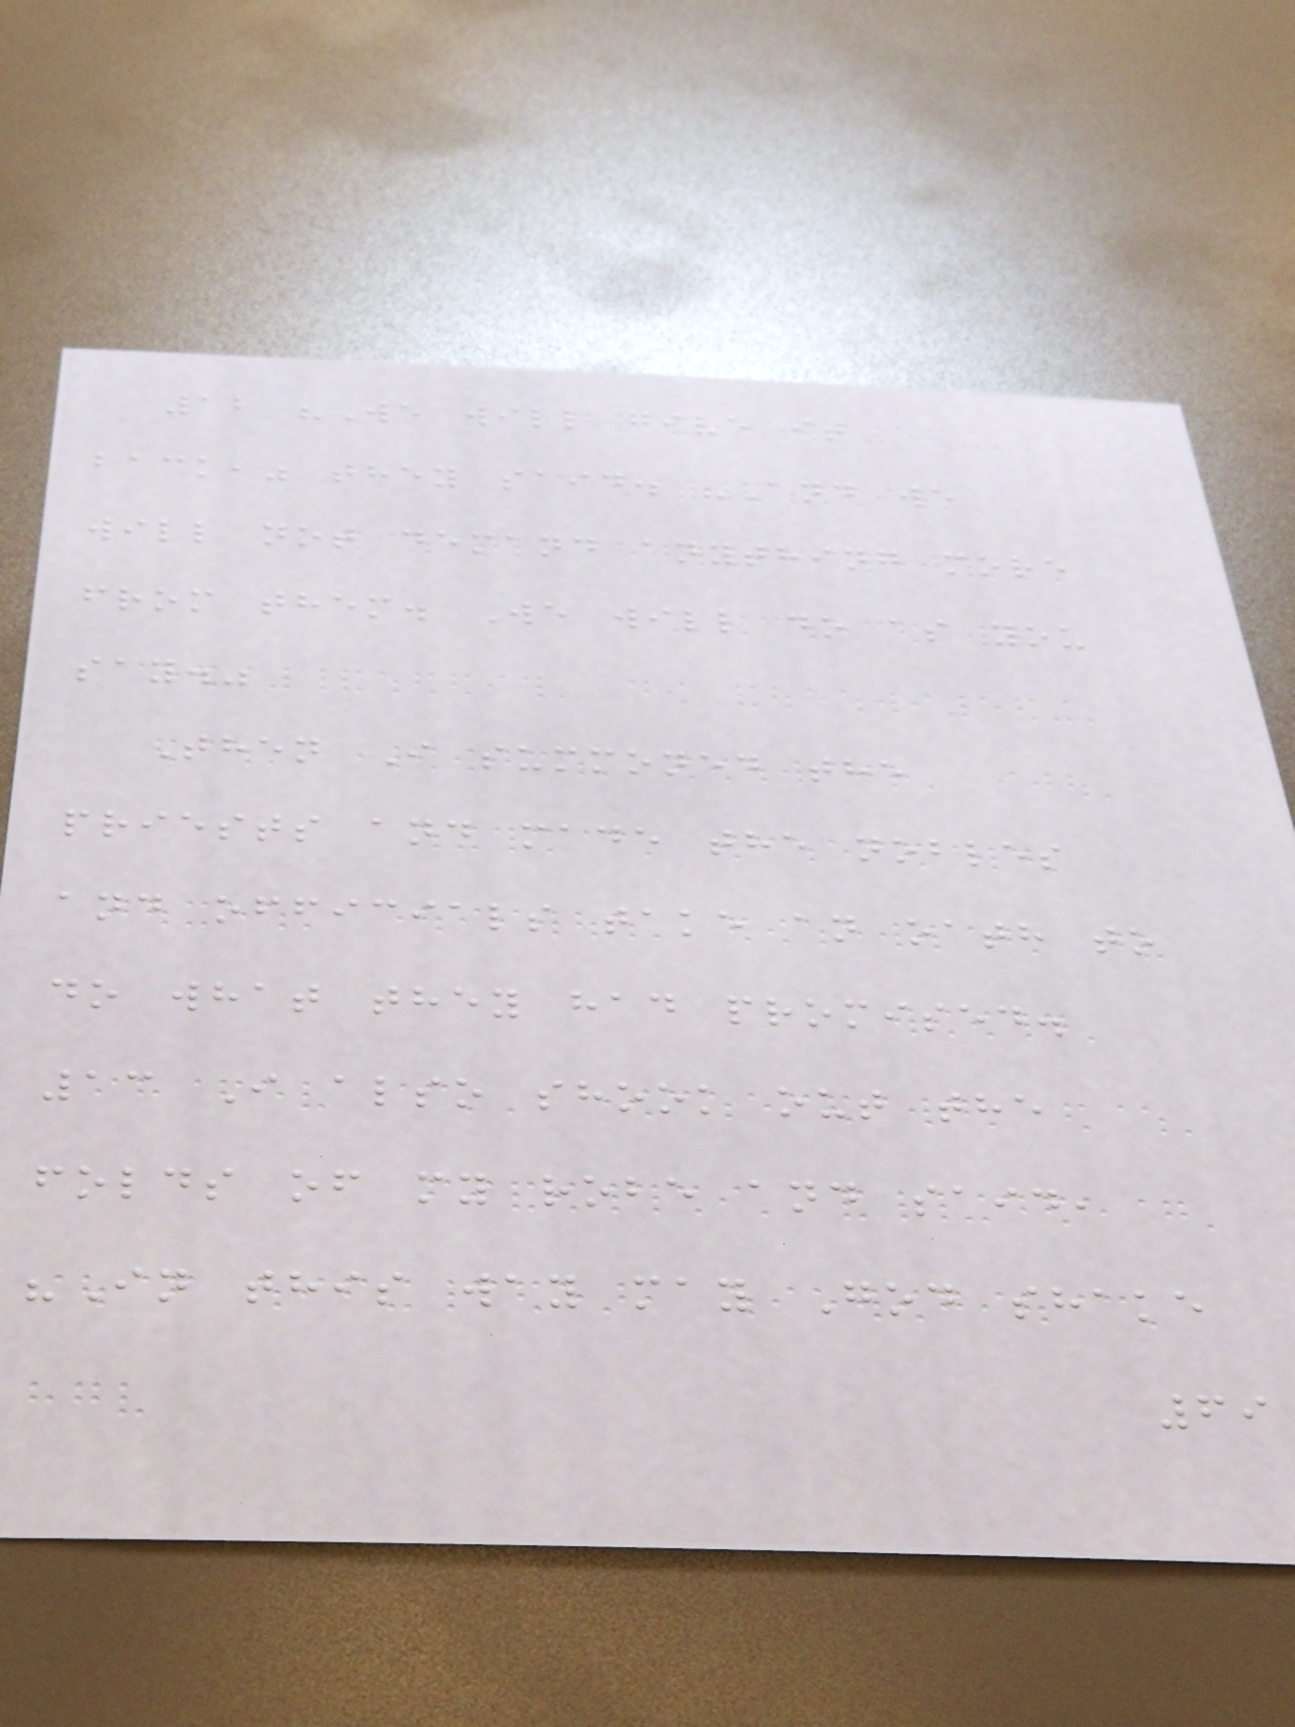12 "We will give it
back," they said. "And we
will not demand anything more
from them. We will do as you
say."
Then I summoned the
priests and made the nobles
and officials take an oath to
do what they had promised.
13 I also shook out the
folds of my robe and said,
"In this way may God shake
69
